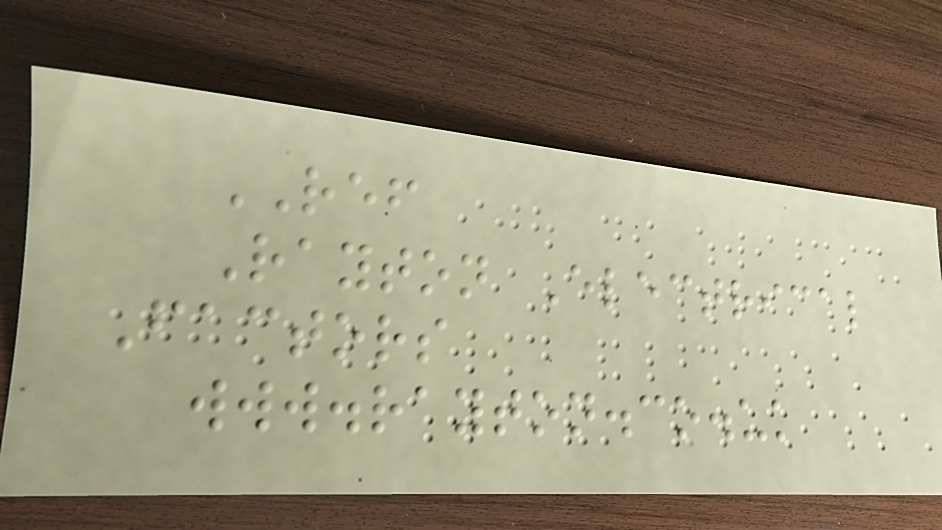REF
Rayton Electrical
Factors
www.rayton.co.uk
